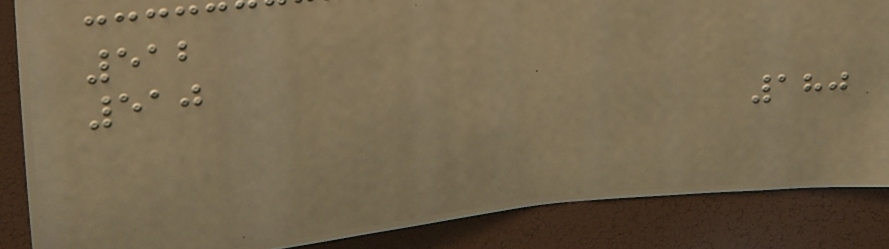512
510
180
